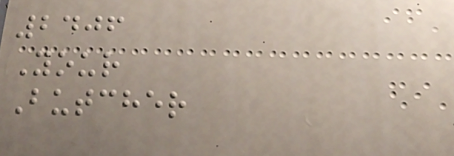2406
Your
Butcher
